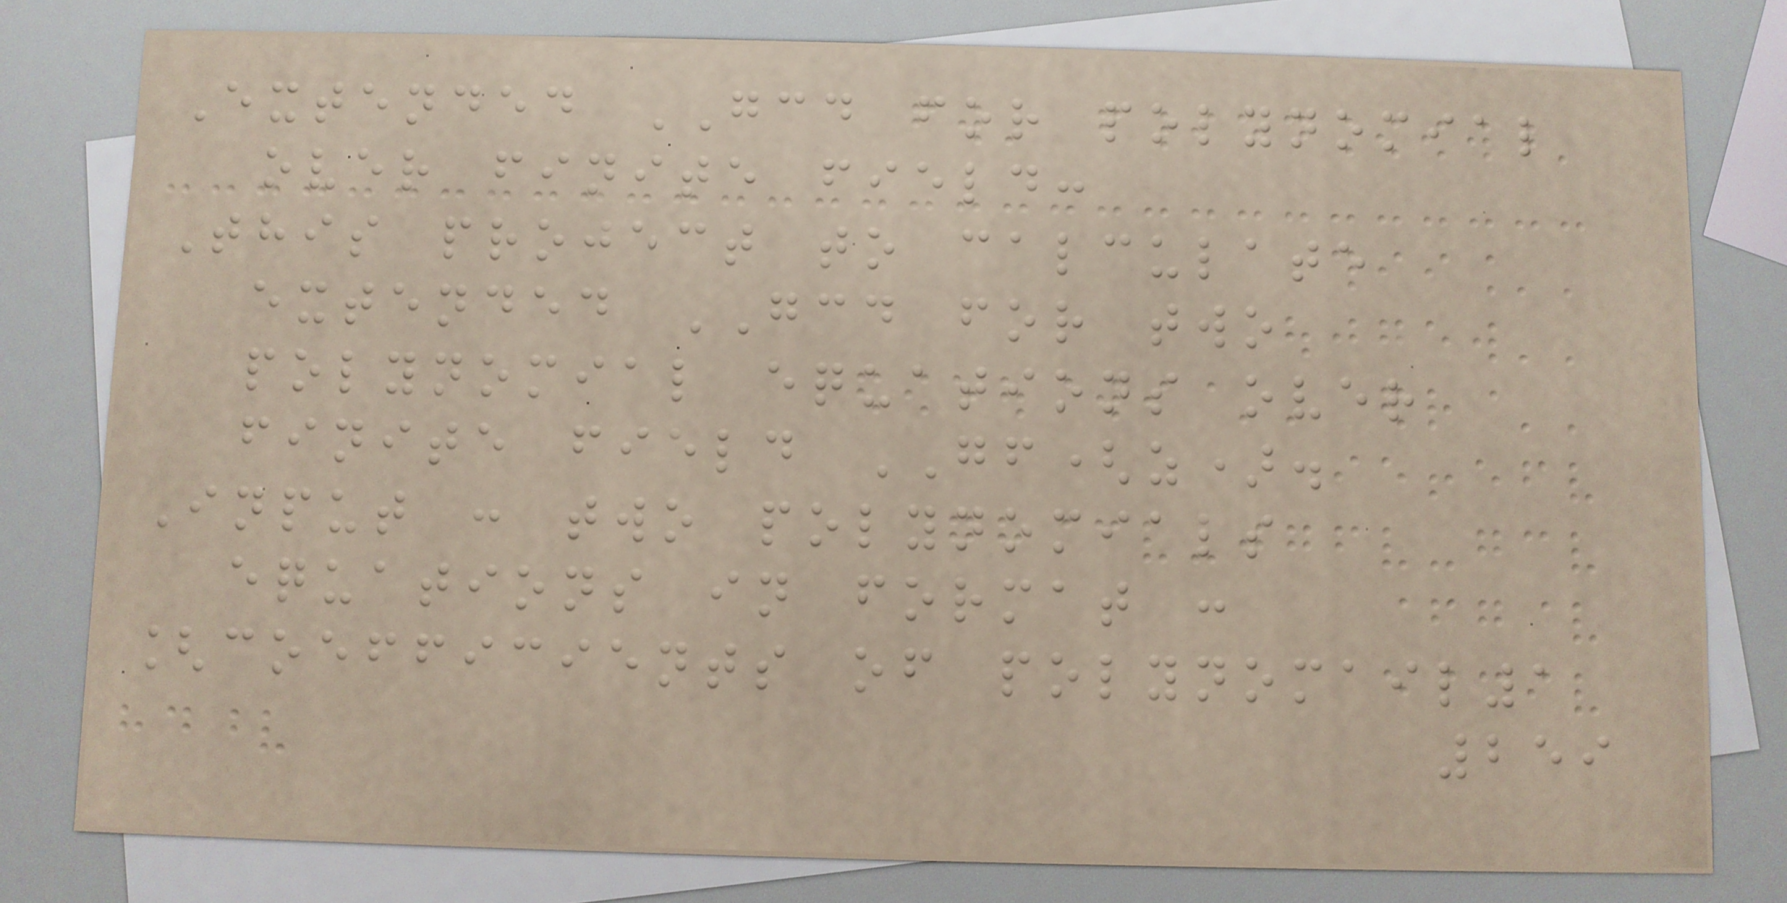Extended GCD for polynomial
over finite field:
This project to calculate
extended GCD for two
polynomial equations over
finite field GF(z).
Input : two polynomials
equations in format :
[coefficients of polynomail1
259
